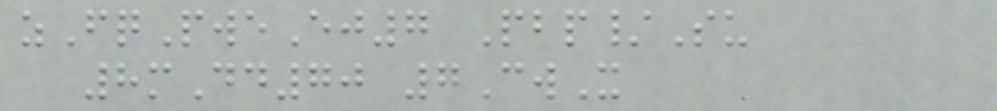zFqPweEj7 Pbp/Su
8mDd70 7CwX
